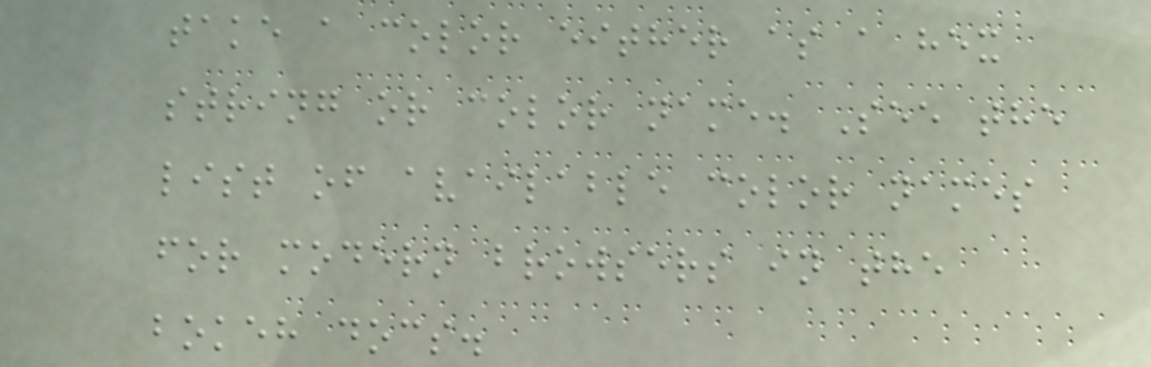take a color either as a hex
string or color name. See the
list of available color names
for modern browsers in the
bokeh docs.
